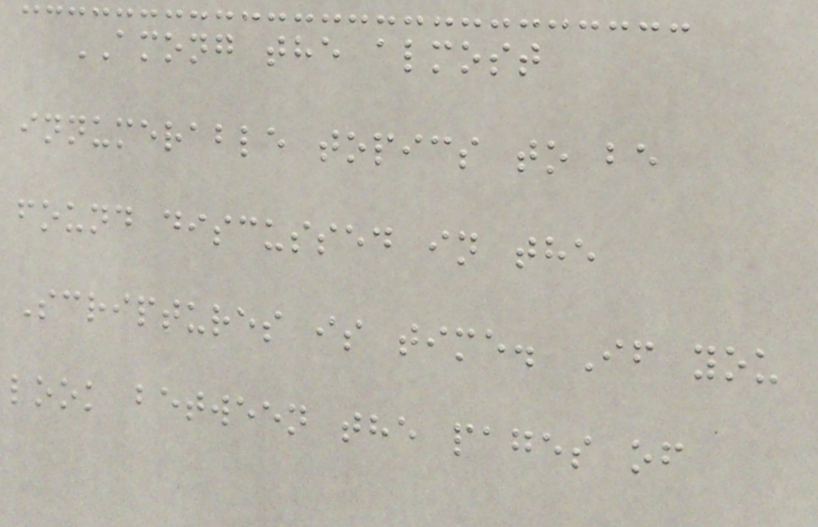AMONG the almost
innumerable topics to be
found discussed in the
Scriptures is time. If you
look between the pages of
